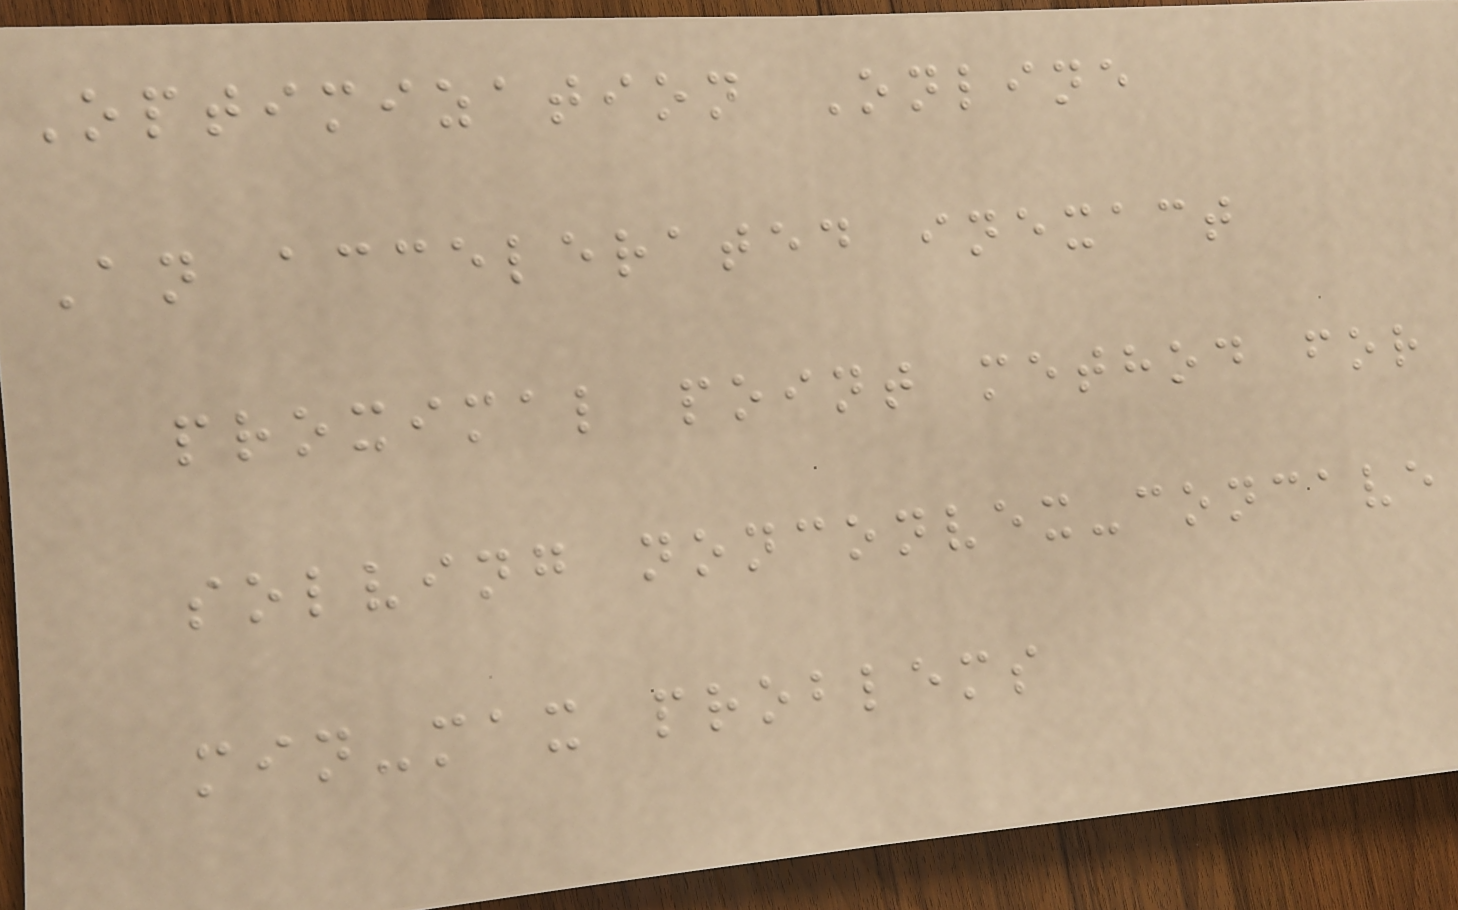Optimization Online
An accelerated inexact
proximal point method for
solving nonconvex-concave
min-max problems
